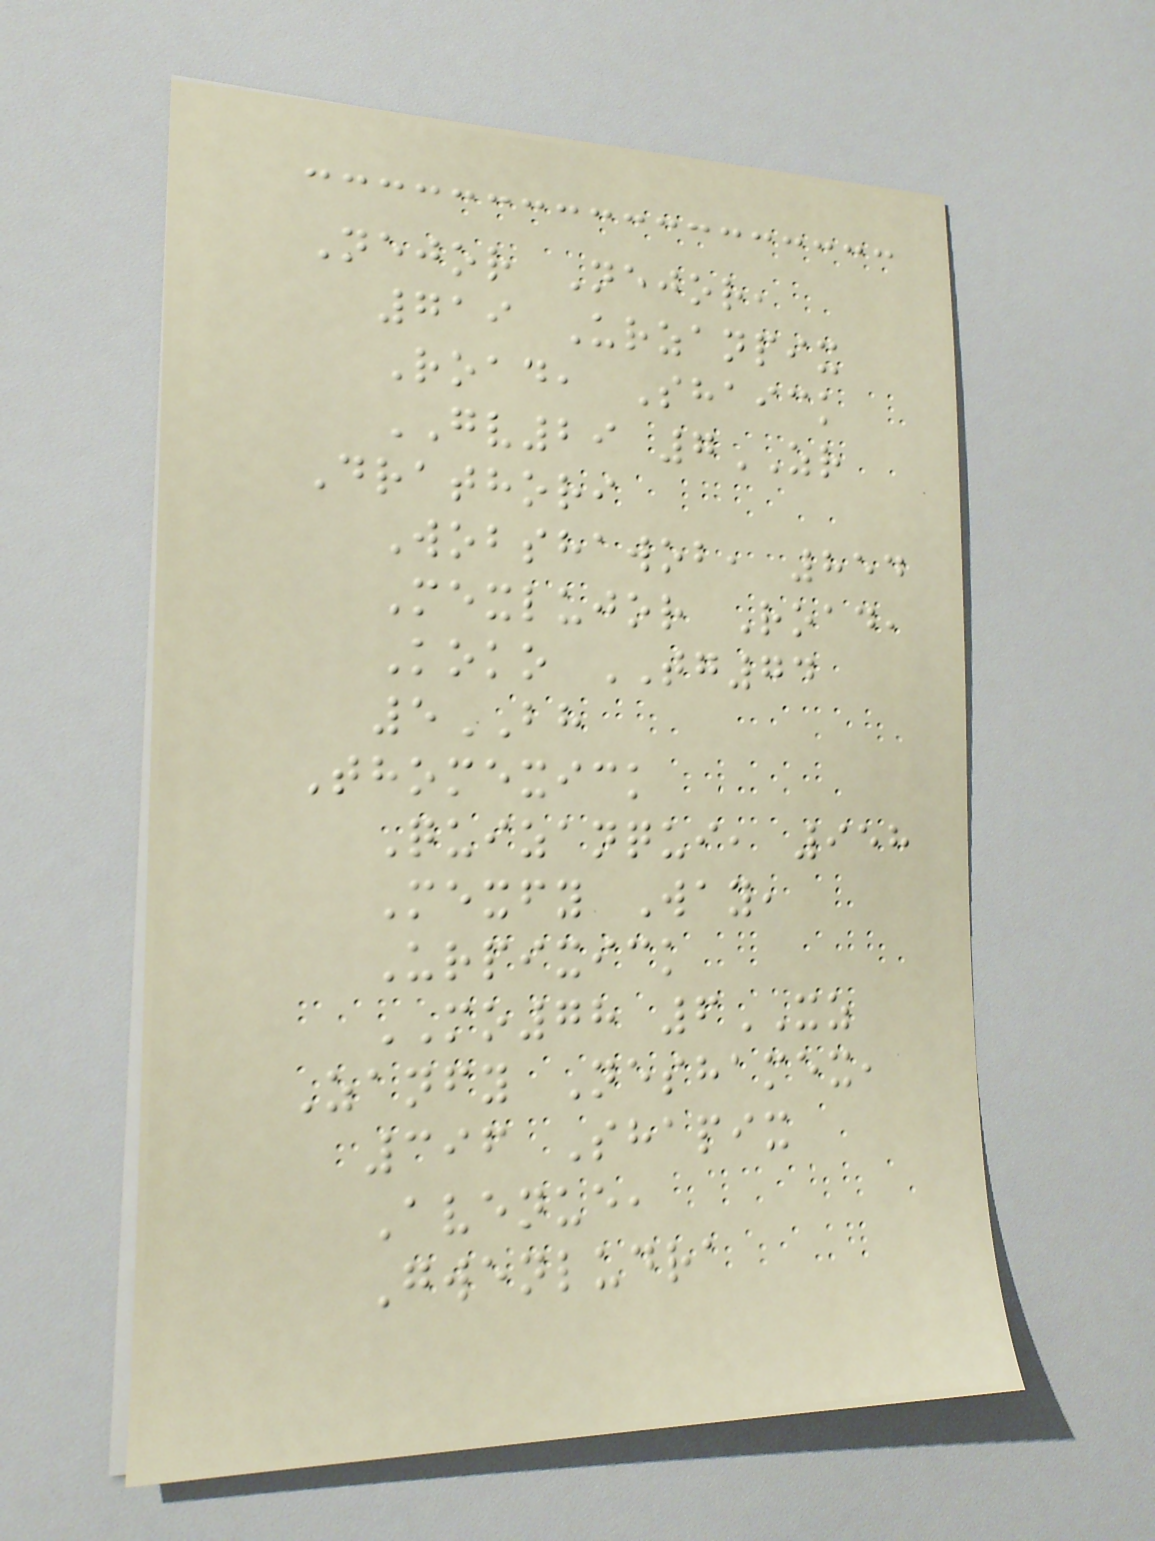Nejor Nejor,
719 Urzanpix
Road, Shaick
GV29 7ZR
Drathori
Wobshawob, 854
Mexlujor Road,
Koko TG74
5BH
Thomexick
Quizanqui, 958
Mexfy Way,
Urpixick
MO78 6XZ
Zanfy Neshamex,
396 Shapix
Avenue,
Gwenludra
